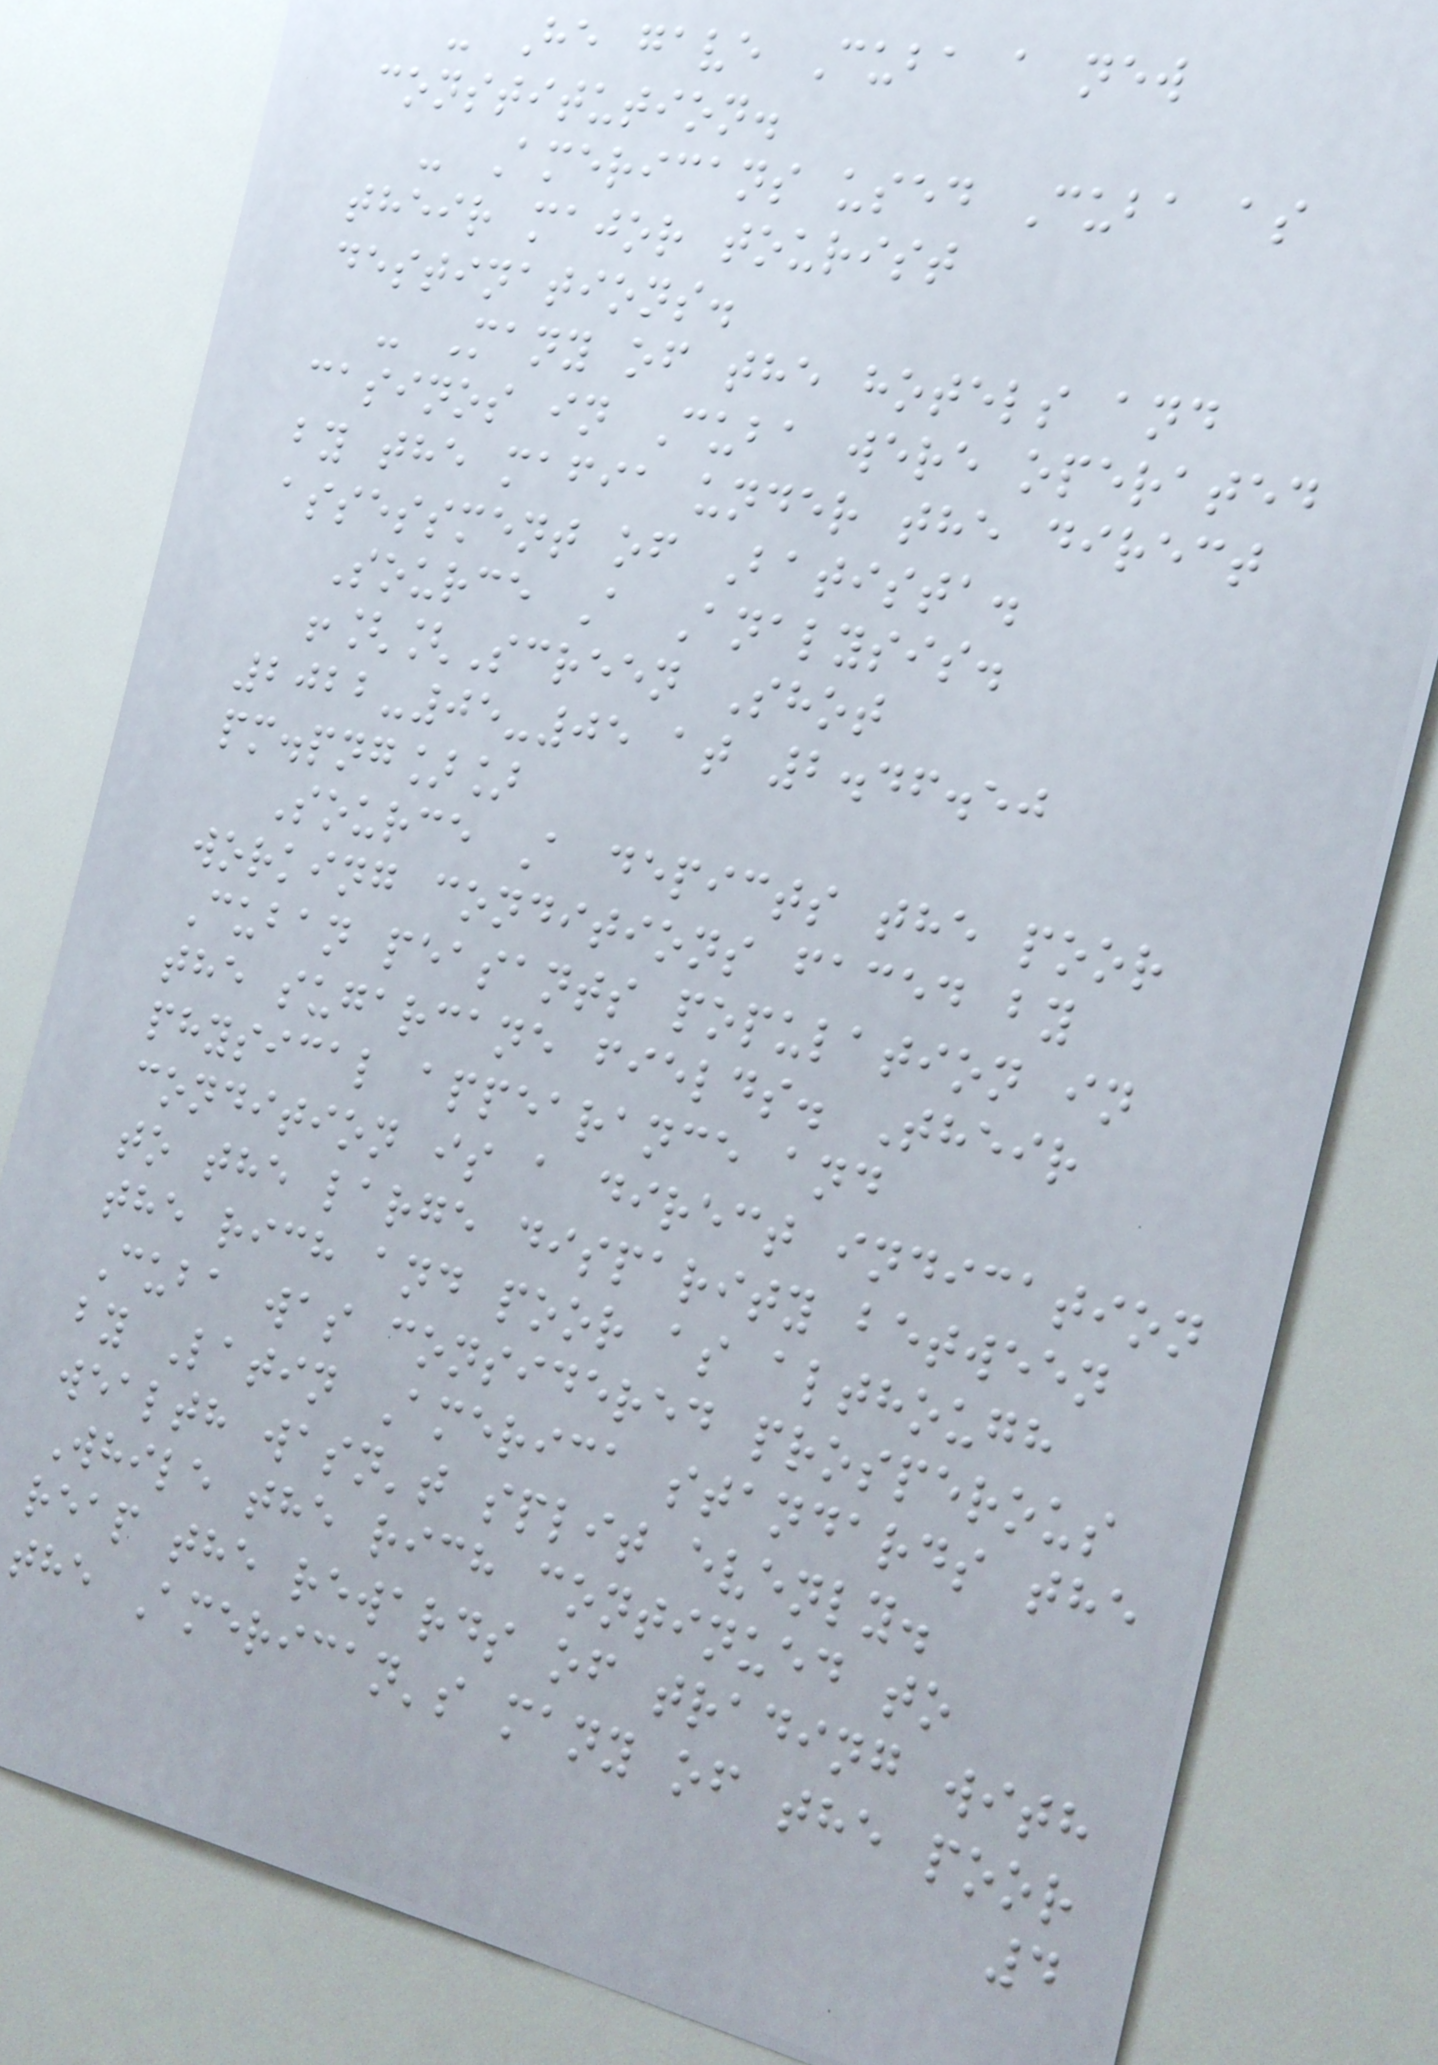- He gave Cuba a new
constitution.
- Americans used Cuba as
their major tourist
destinations.
- Many of the hotels and
casinos in Cuba were operated
by the mafia under the direct
assessment of Batista.
Source A Analysis.
![[Screen Shot
2022-05-05 at 2.46.50
pm.png]]
Source A depicts the poor
working conditions faced by
Cuban peasants population in
the sugarcane fields. Their
physical appearance and
condition is a direct indication
to the large disparity between
the rich and poor as although
Cuba was considered prosperous
by Latin America standards the
wealth wasn't split evenly.
While the rich continued to
reap the rewards of trading with
the American's many of the poor
4
